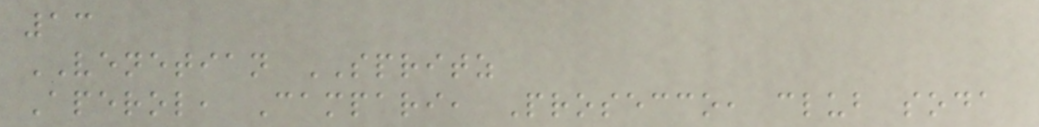13
VENETIAN SPRITZ
Aperol, Campari, Prosecco, club soda
